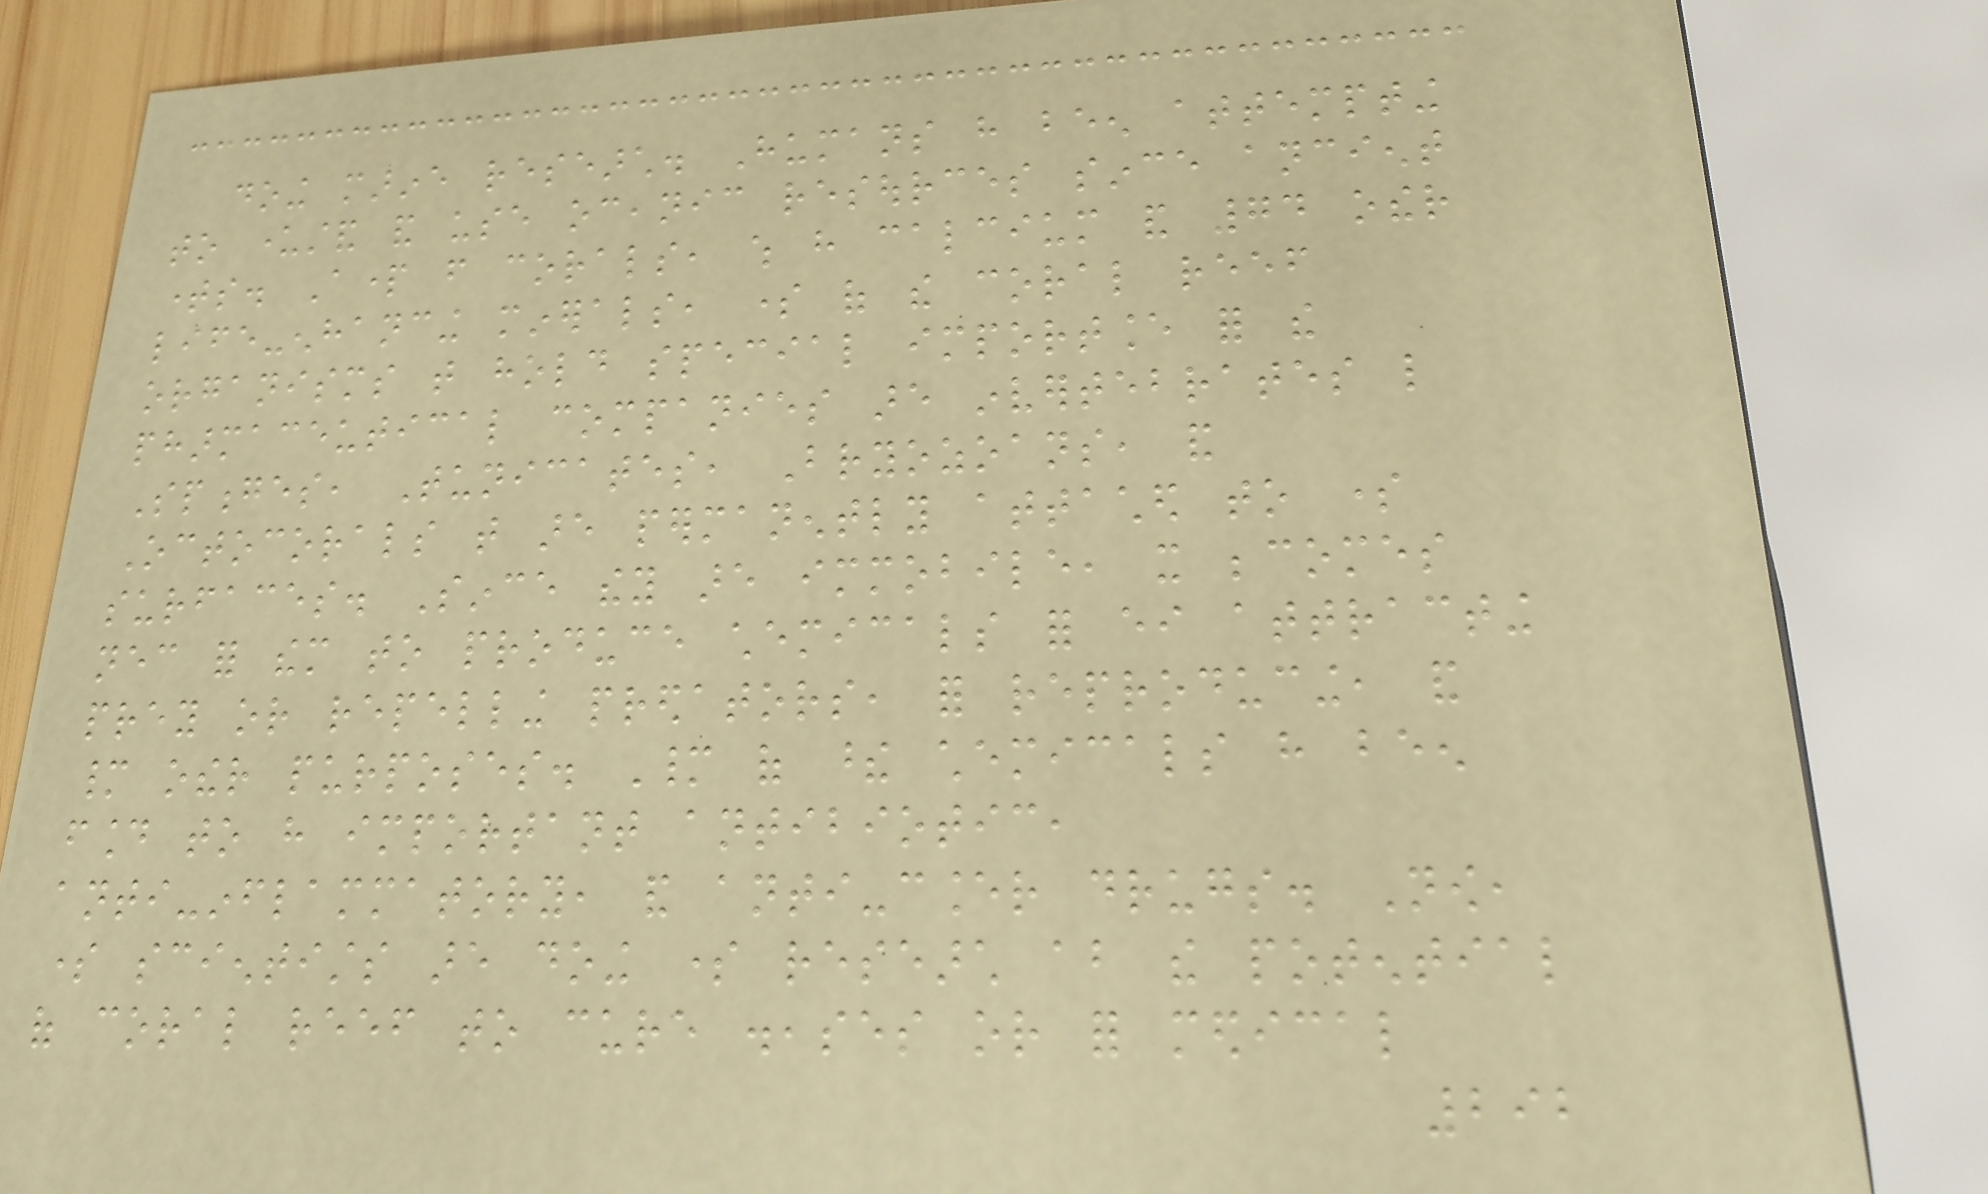doing marine research. Humans have been attempting
to understand and use oceanic resources since ancient
times. Apart from corals, which have calcium and 74 other
life-enhancing minerals, some of the coral reef
organisms that hold special importance for the
pharmaceutical companies are invertebrates like
Sponges, Tunicates, Bryozoans, and
Octocorals that are permanently attached to some
surfaces. Since they are immobile, it becomes
necessary for them to produce chemicals for either attracting
prey or repelling predators, for reproducing, and
many other purposes. Many of these chemicals have been
found to have important antibiotic,
anti-inflammatory, and anti-cancer drugs. Now,
some scientists are doing some research about the potential
of coral reef to cure diseases or for medical
292
